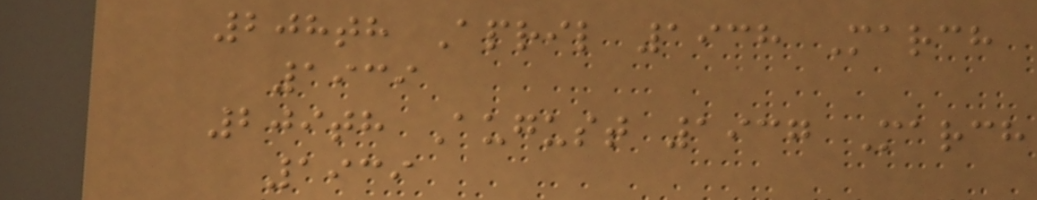208th April 1938 March
1939
209th August 1937 March
1939
